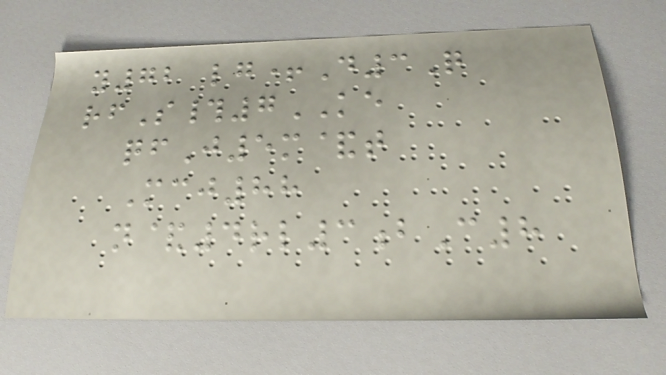y72 lg+D3Q
rfS#7KE
qfJ5m&t
Mcj88
n&4rl3bC8
